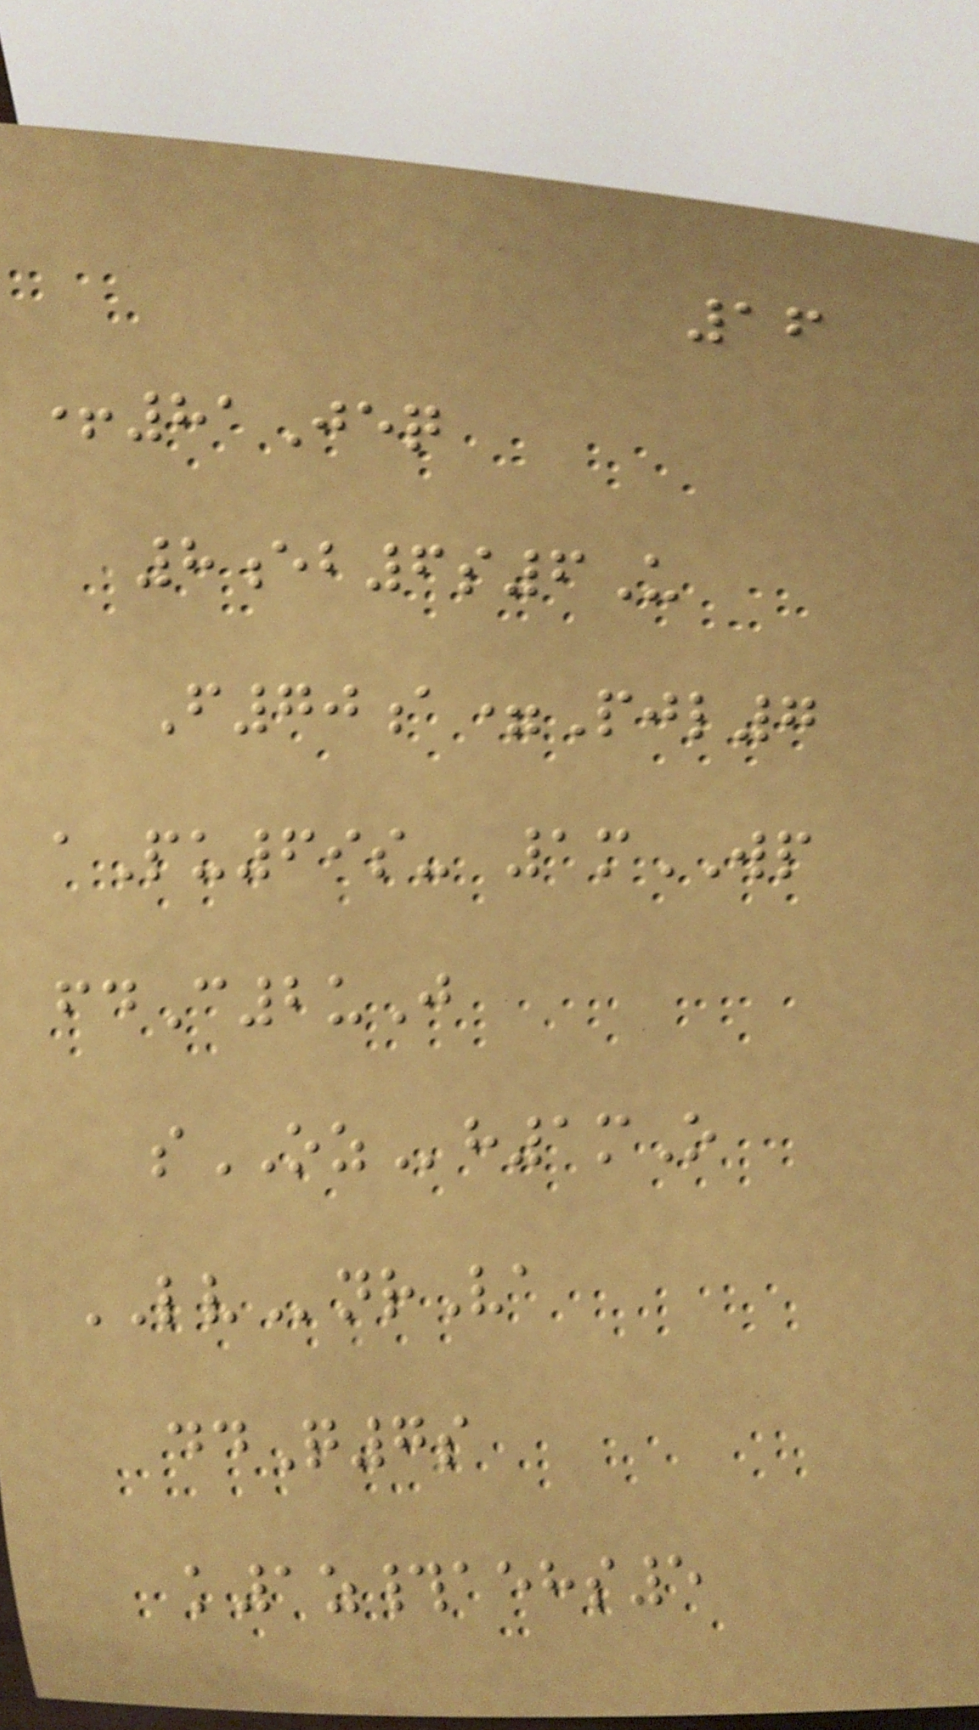16
+81Jeq
8eb6s6U
F70a=Pjl7
aPu69s- 1mWP
fdC2uJ
sOZh1mO
LVnrVa
ddQ7s
k1z#aehs5
